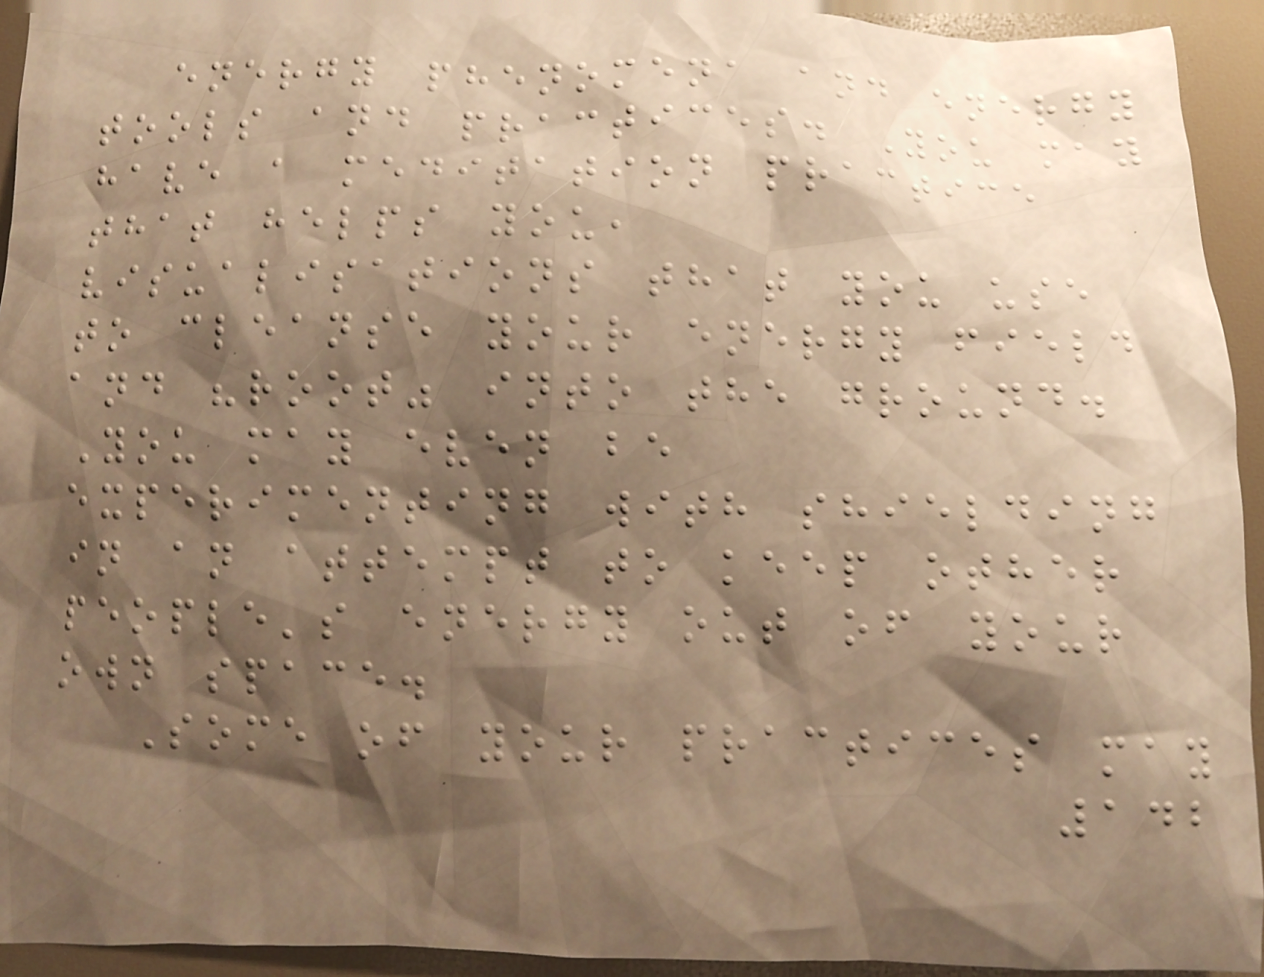energy phenomena and energy
tools and practices. You may
have a meditation practice
that helps you,
visualisations that you use
to cleanse your energy field
and "root" into the ground.
You may even be
experimenting with shielding
in an attempt to keep other
people's energy out of your
own space.
Some of your practices may
142
